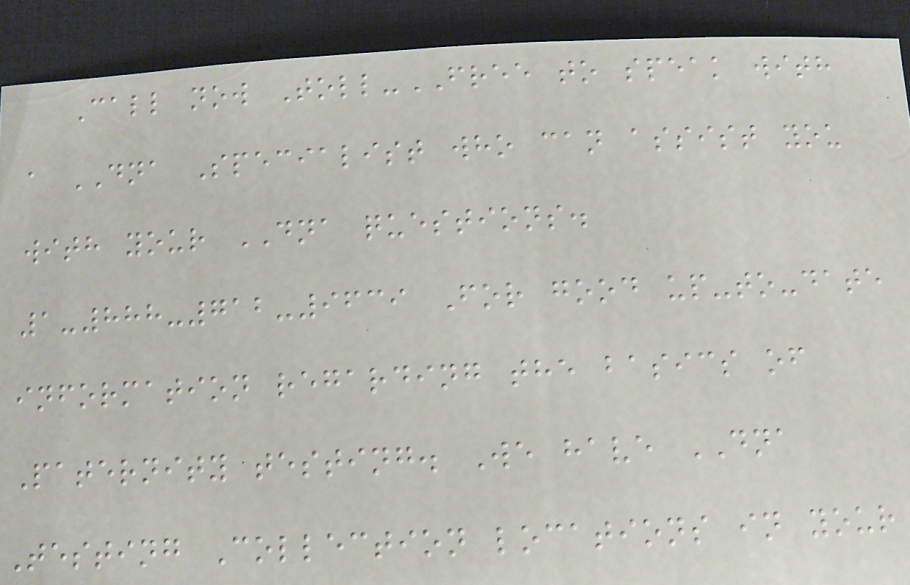Call now Toll-FREE to speak with
a DNA Specialist who can assist you
with your DNA questions.
1-888-712-9639 For good up-to-date
information regarding the basics of
Paternity testing. We have DNA
Testing Collection locations in your
